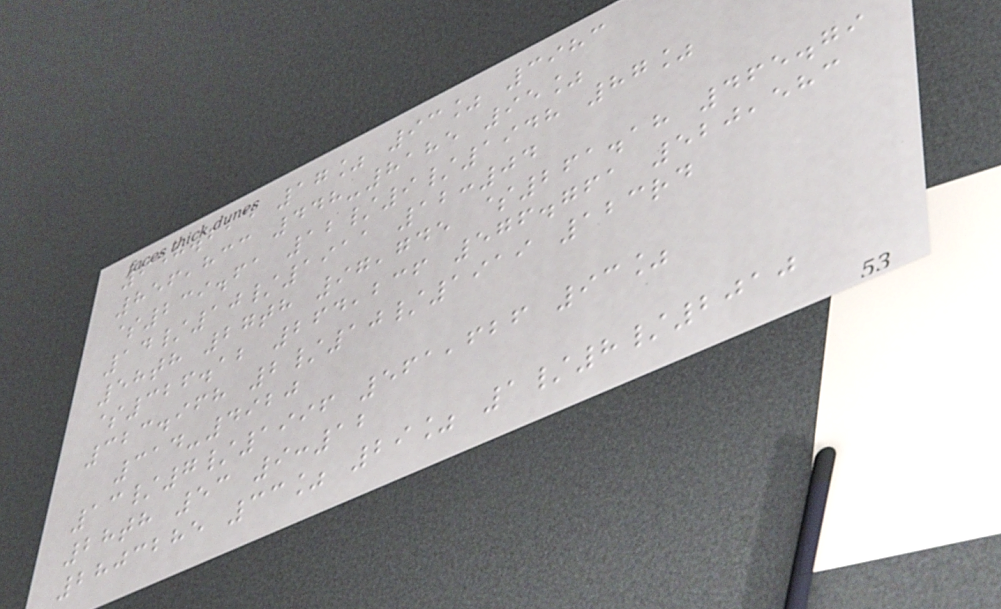658.224 17% 93% 3983
856,833 448-8185 95%
$239.61 12/9/1948 87%
14/10/1911 12:04
58th 27th 97,745 $261.18 465.79
$326.12 264,236 576.761 520,583
323.968 2/10/1919 123rd
314-4920
13/7/1996 561,626 93%
28th 53 9:12
2803285 33% 29% 1/8/2010
